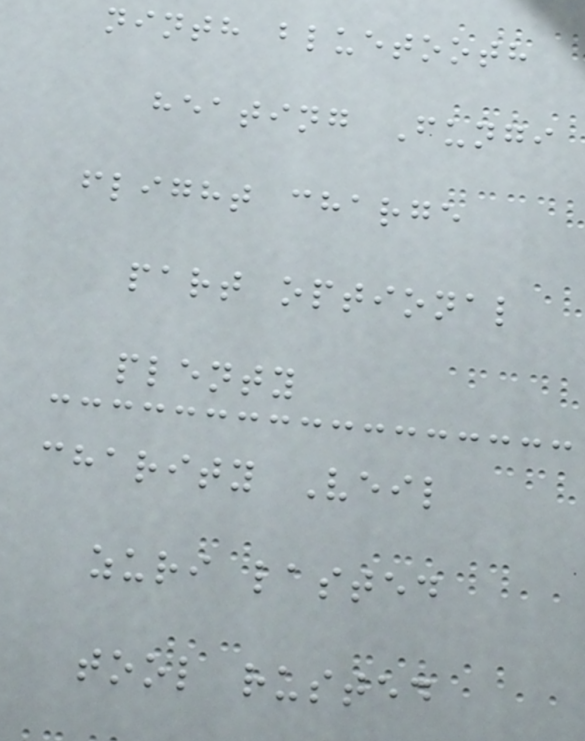ninth bluetooth
heating Fungi
flight charge
part optional
plenty
charity Veil
zuri lasted
tool rusted
